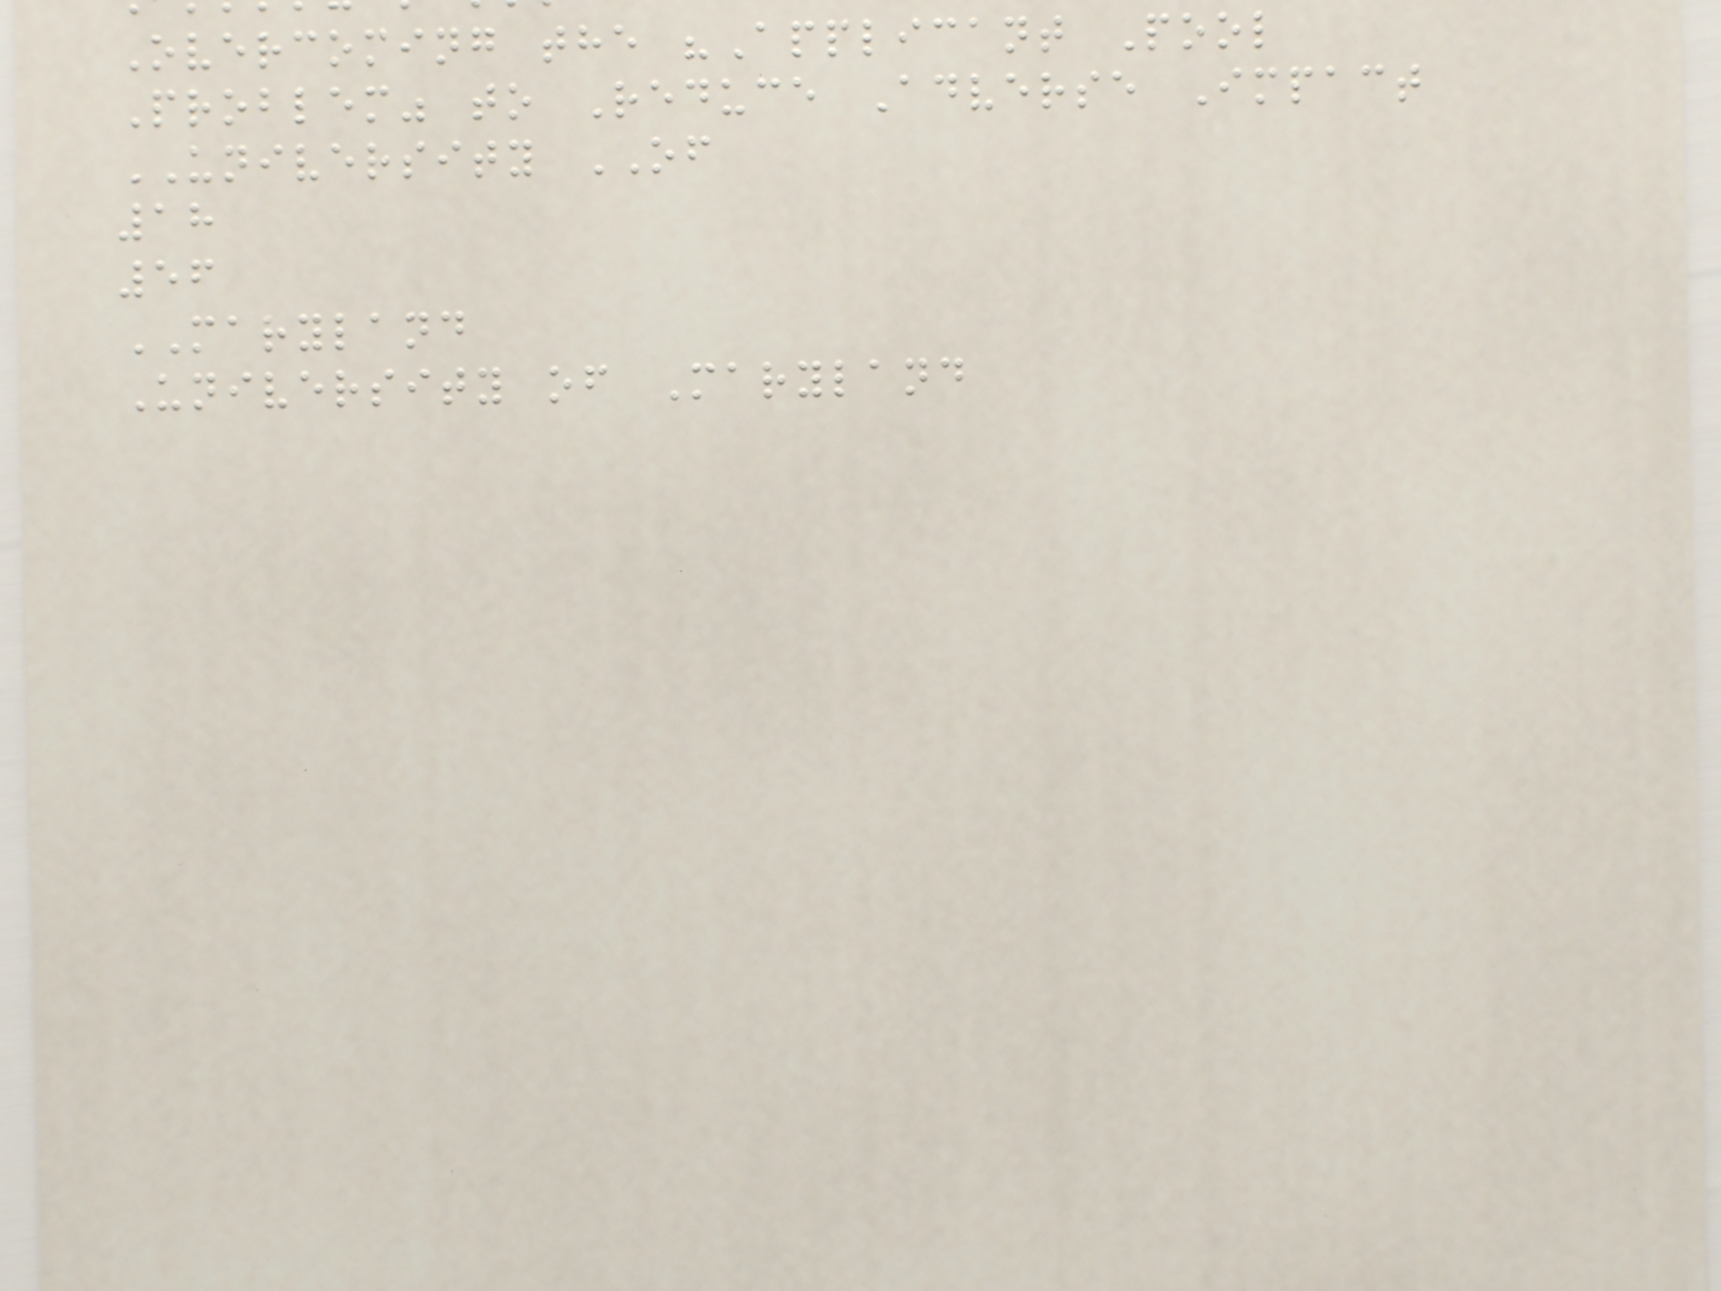Overcoming the "Applicant Pool
Problem" to Reduce Adverse Impact
UNIVERSITY OF
18
56
MARYLAND
University of Maryland
